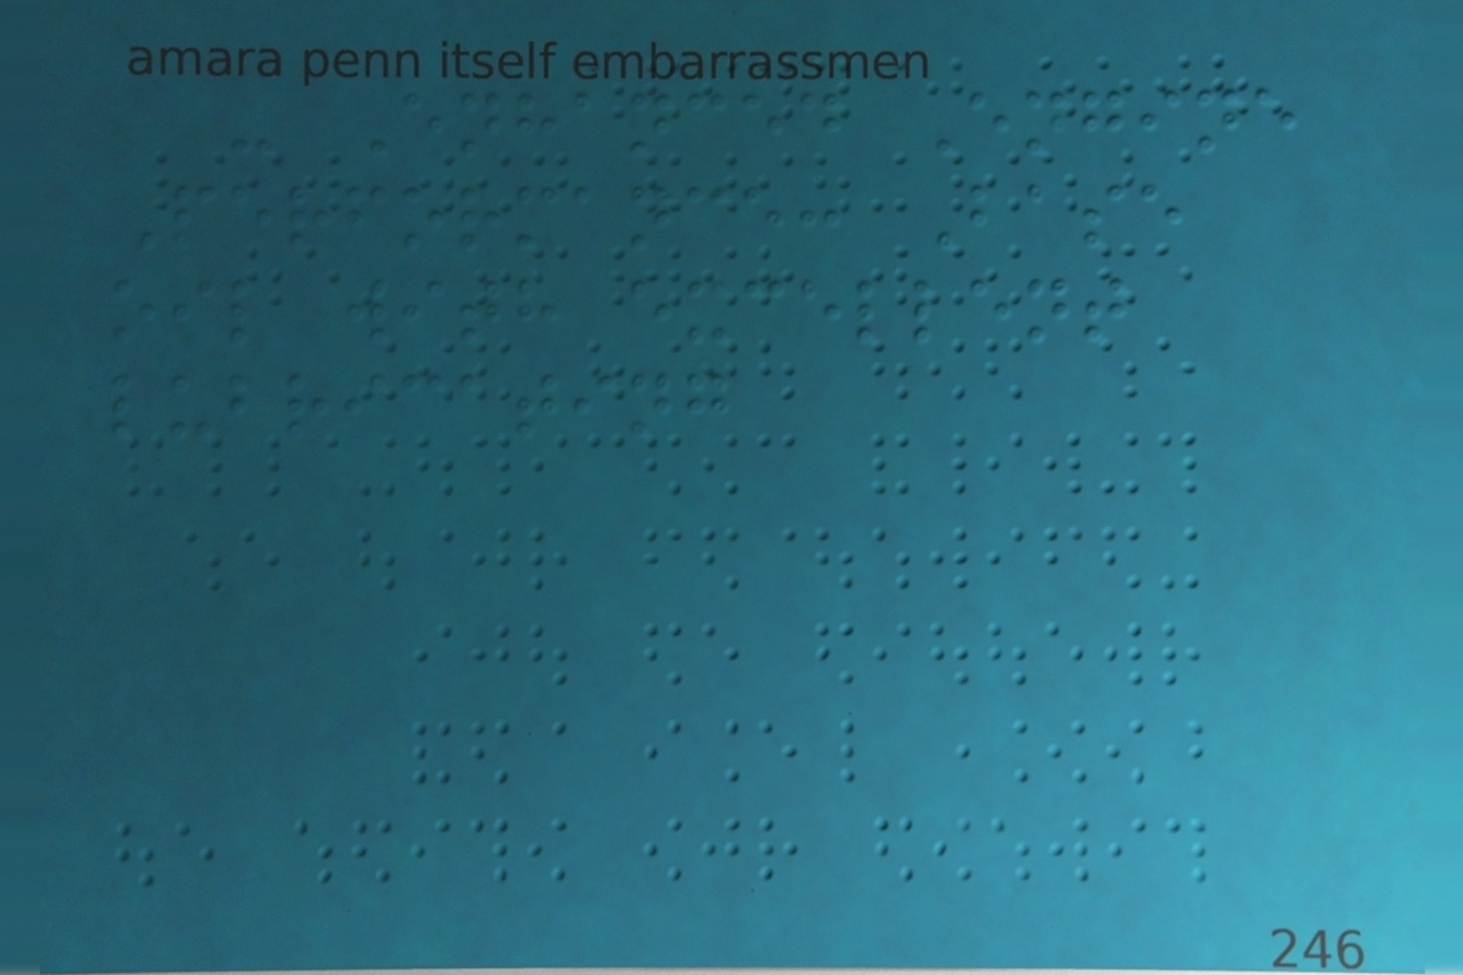- Enhanced Engine
Performance: Base
oil with excellent
lubricating
